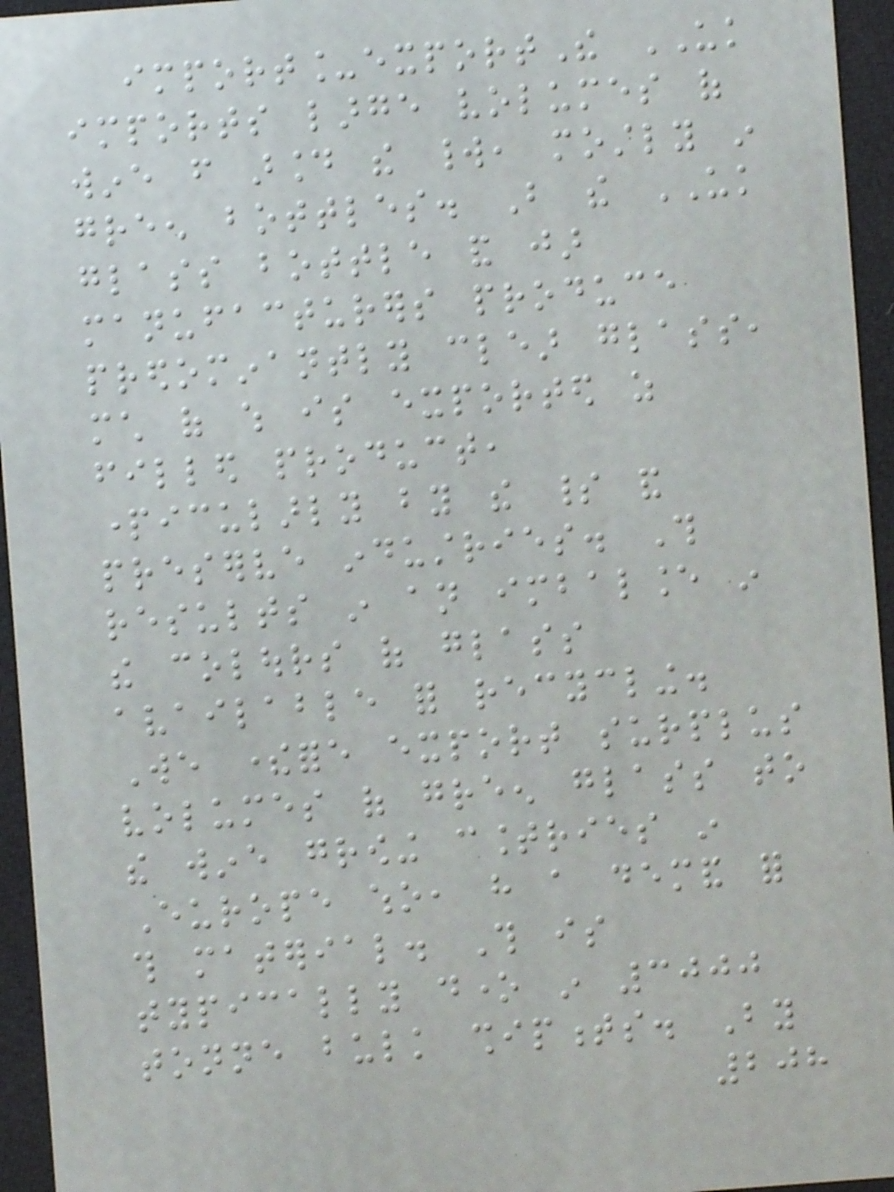import_exportThe UK
imports large volumes of
wine from around the world, mostly in
green bottles. But the UK
glass bottle and jar
manufacturers produce
predominantly clear glass,
much of which is exported as
filled product,
particularly by the spirit and
preserve industries. This
results in an imbalance in
the colours of glass
available for recycling.
We therefore export surplus
volumes of green glass to
the wine growing countries in
Europe who, have a demand for
this material. This is
typically done in 3000
tonne bulk shipments. By
208
